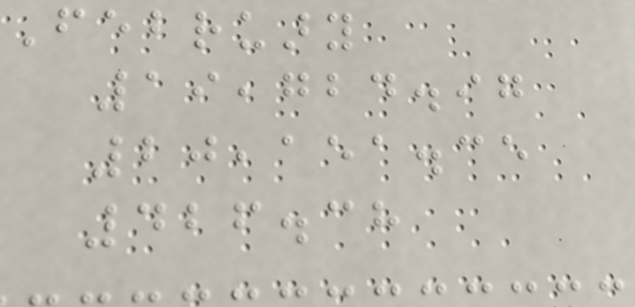February
19,724.97
20,151.35
426.38
